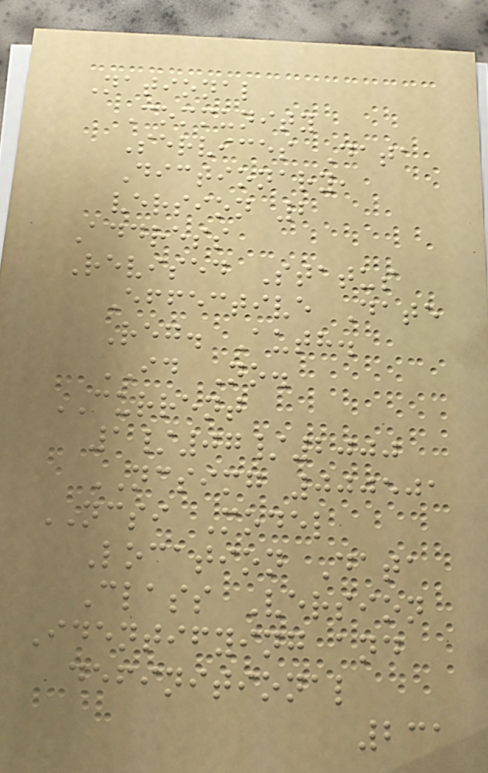National
Community
Services Data
Dictionary,
version 2
Address
Revised Status
Effective Date
Reg. Auth.
ID No.
CURRENT
1/07/2000
NCSIMG 000501
NCSI Model
Location Data
Class Version
Identifying and
definitional
231
